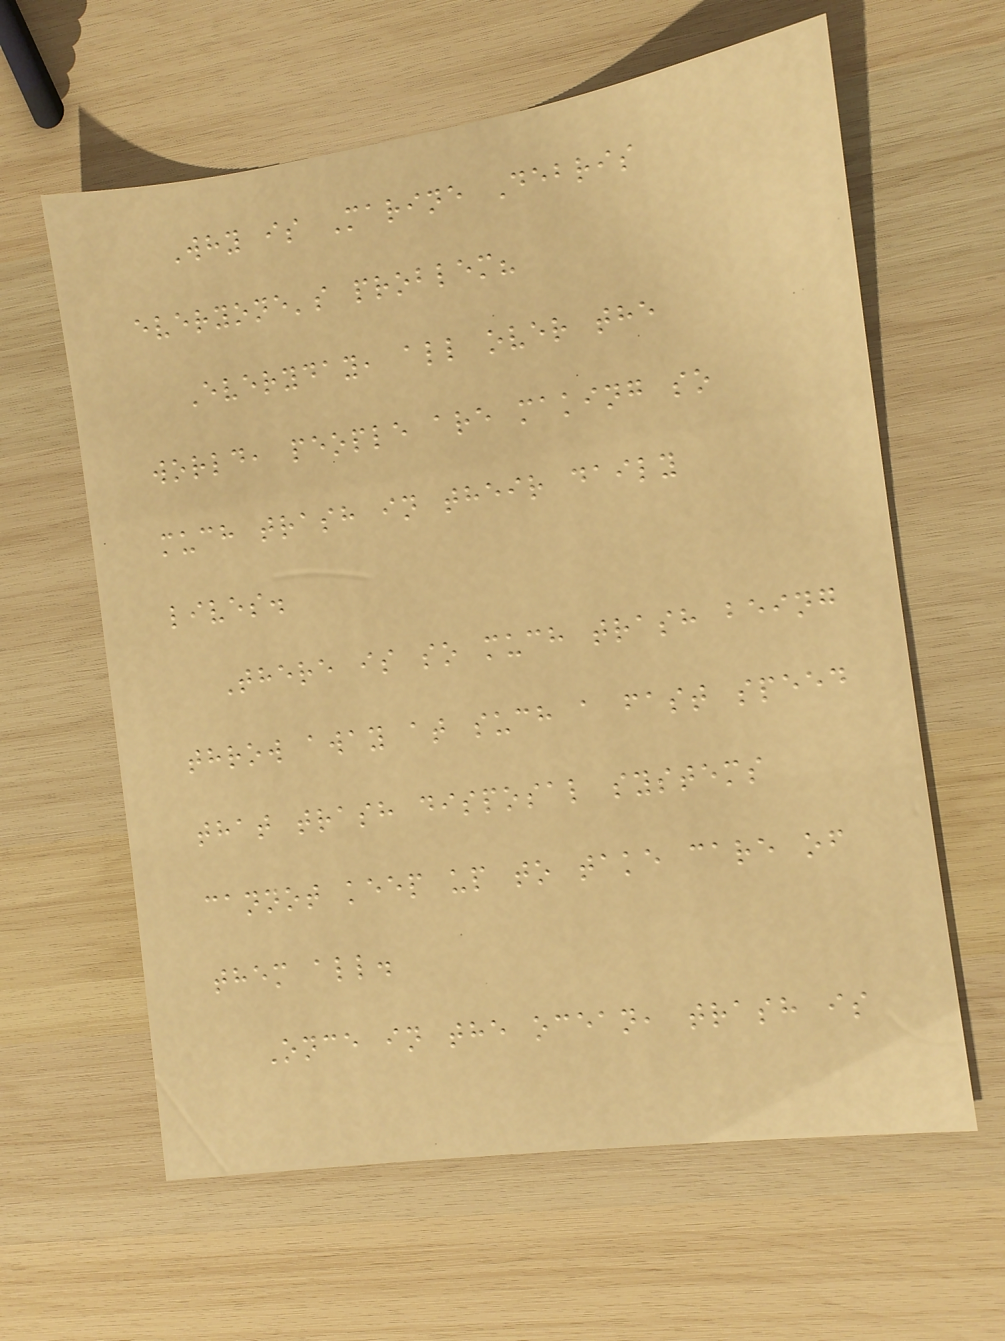Why is Marine Debris
everyone's problem?
Everyday, all over the
world, people are making so
much trash in their daily
lives.
There is so much trash being
throw away at such a fast speed
that trash disposal systems
cannot keep up to take care of
them all.
Once in the ocean, trash is
